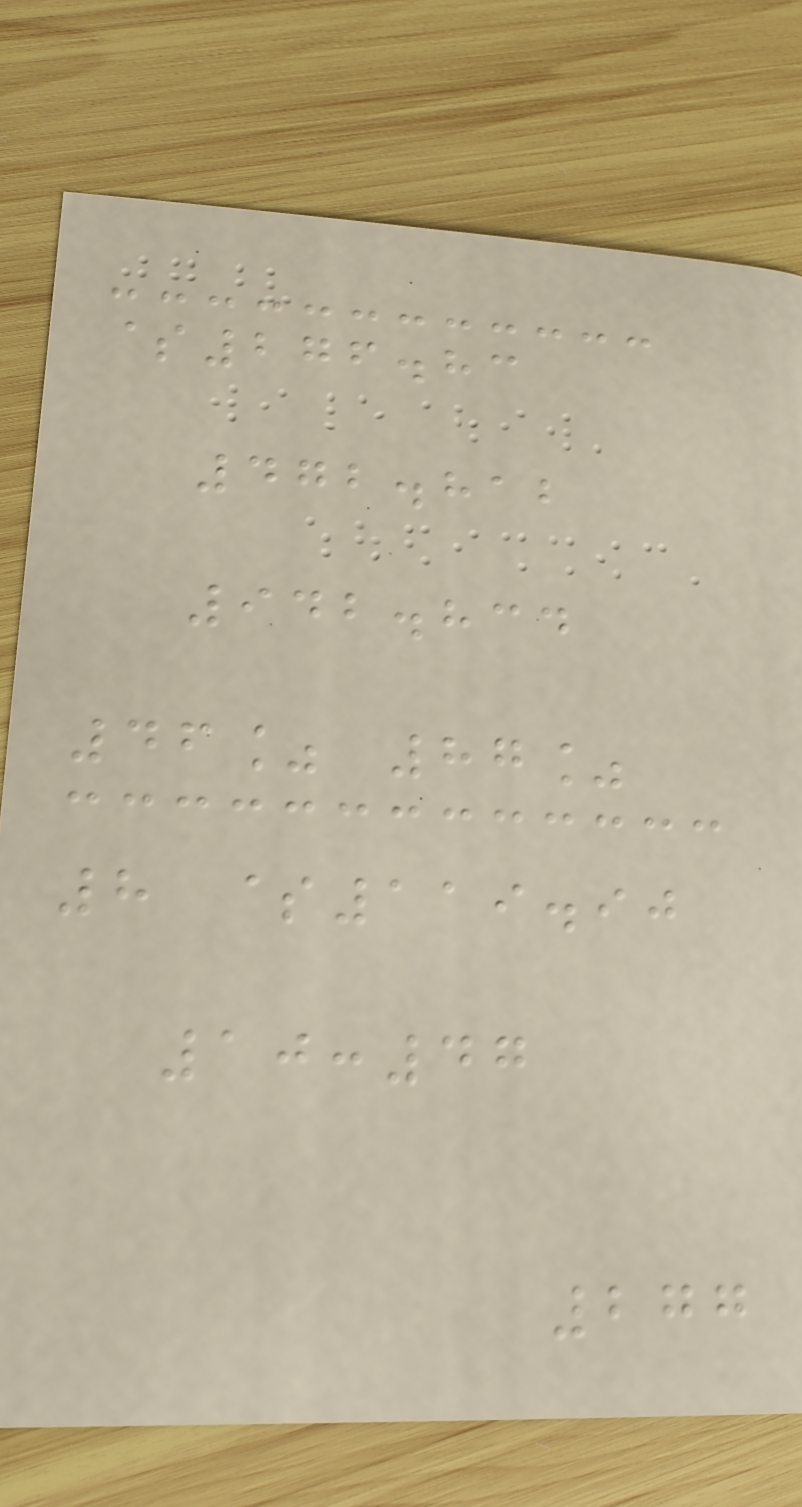$276.83
472.812
942.834
46% 87%
8 $119.90
10:47
277
